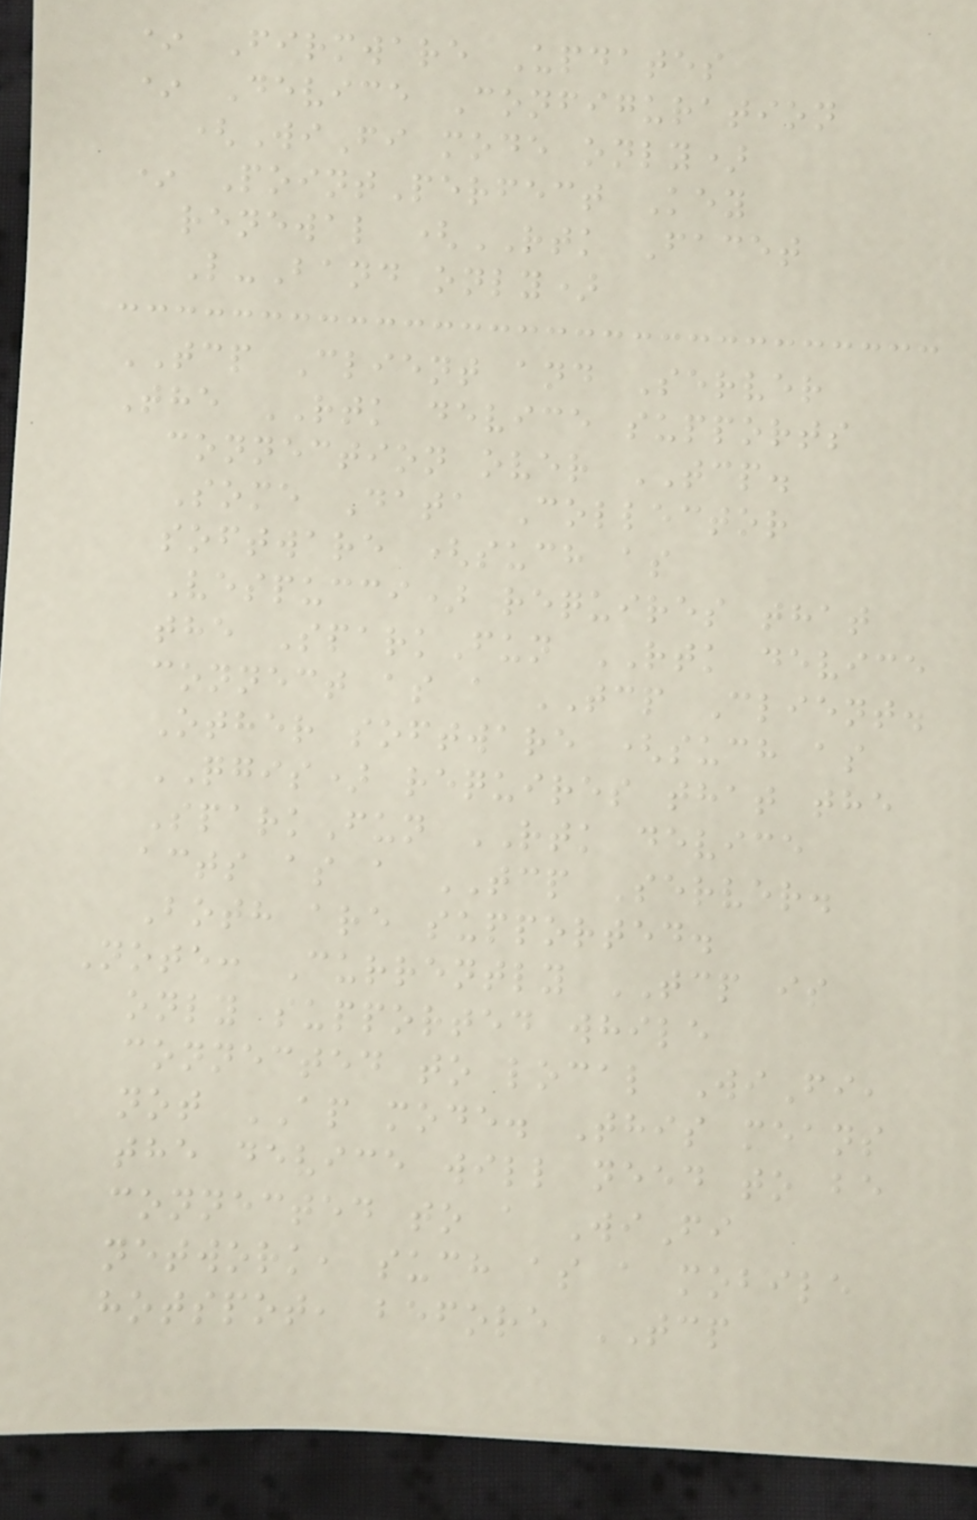* Firmware Updates
* Device Configuration
(WiFi mode only)
* PointPerfect Key
renewal (RTK Facet
L-Band only)
TCP Client and Server
The RTK device supports
connection over TCP.
Some Data Collector
software (such as
Vespucci) requires that
the SparkFun RTK device
connect as a TCP Client.
Other software (such as
QGIS) requires that the
SparkFun RTK device
acts as a TCP Server.
Both are supported.
Note: Currently TCP is
only supported while
connected to local WiFi,
not AP mode. This means
the device will need to be
connected to a WiFi
network, such as a mobile
hotspot, before TCP
